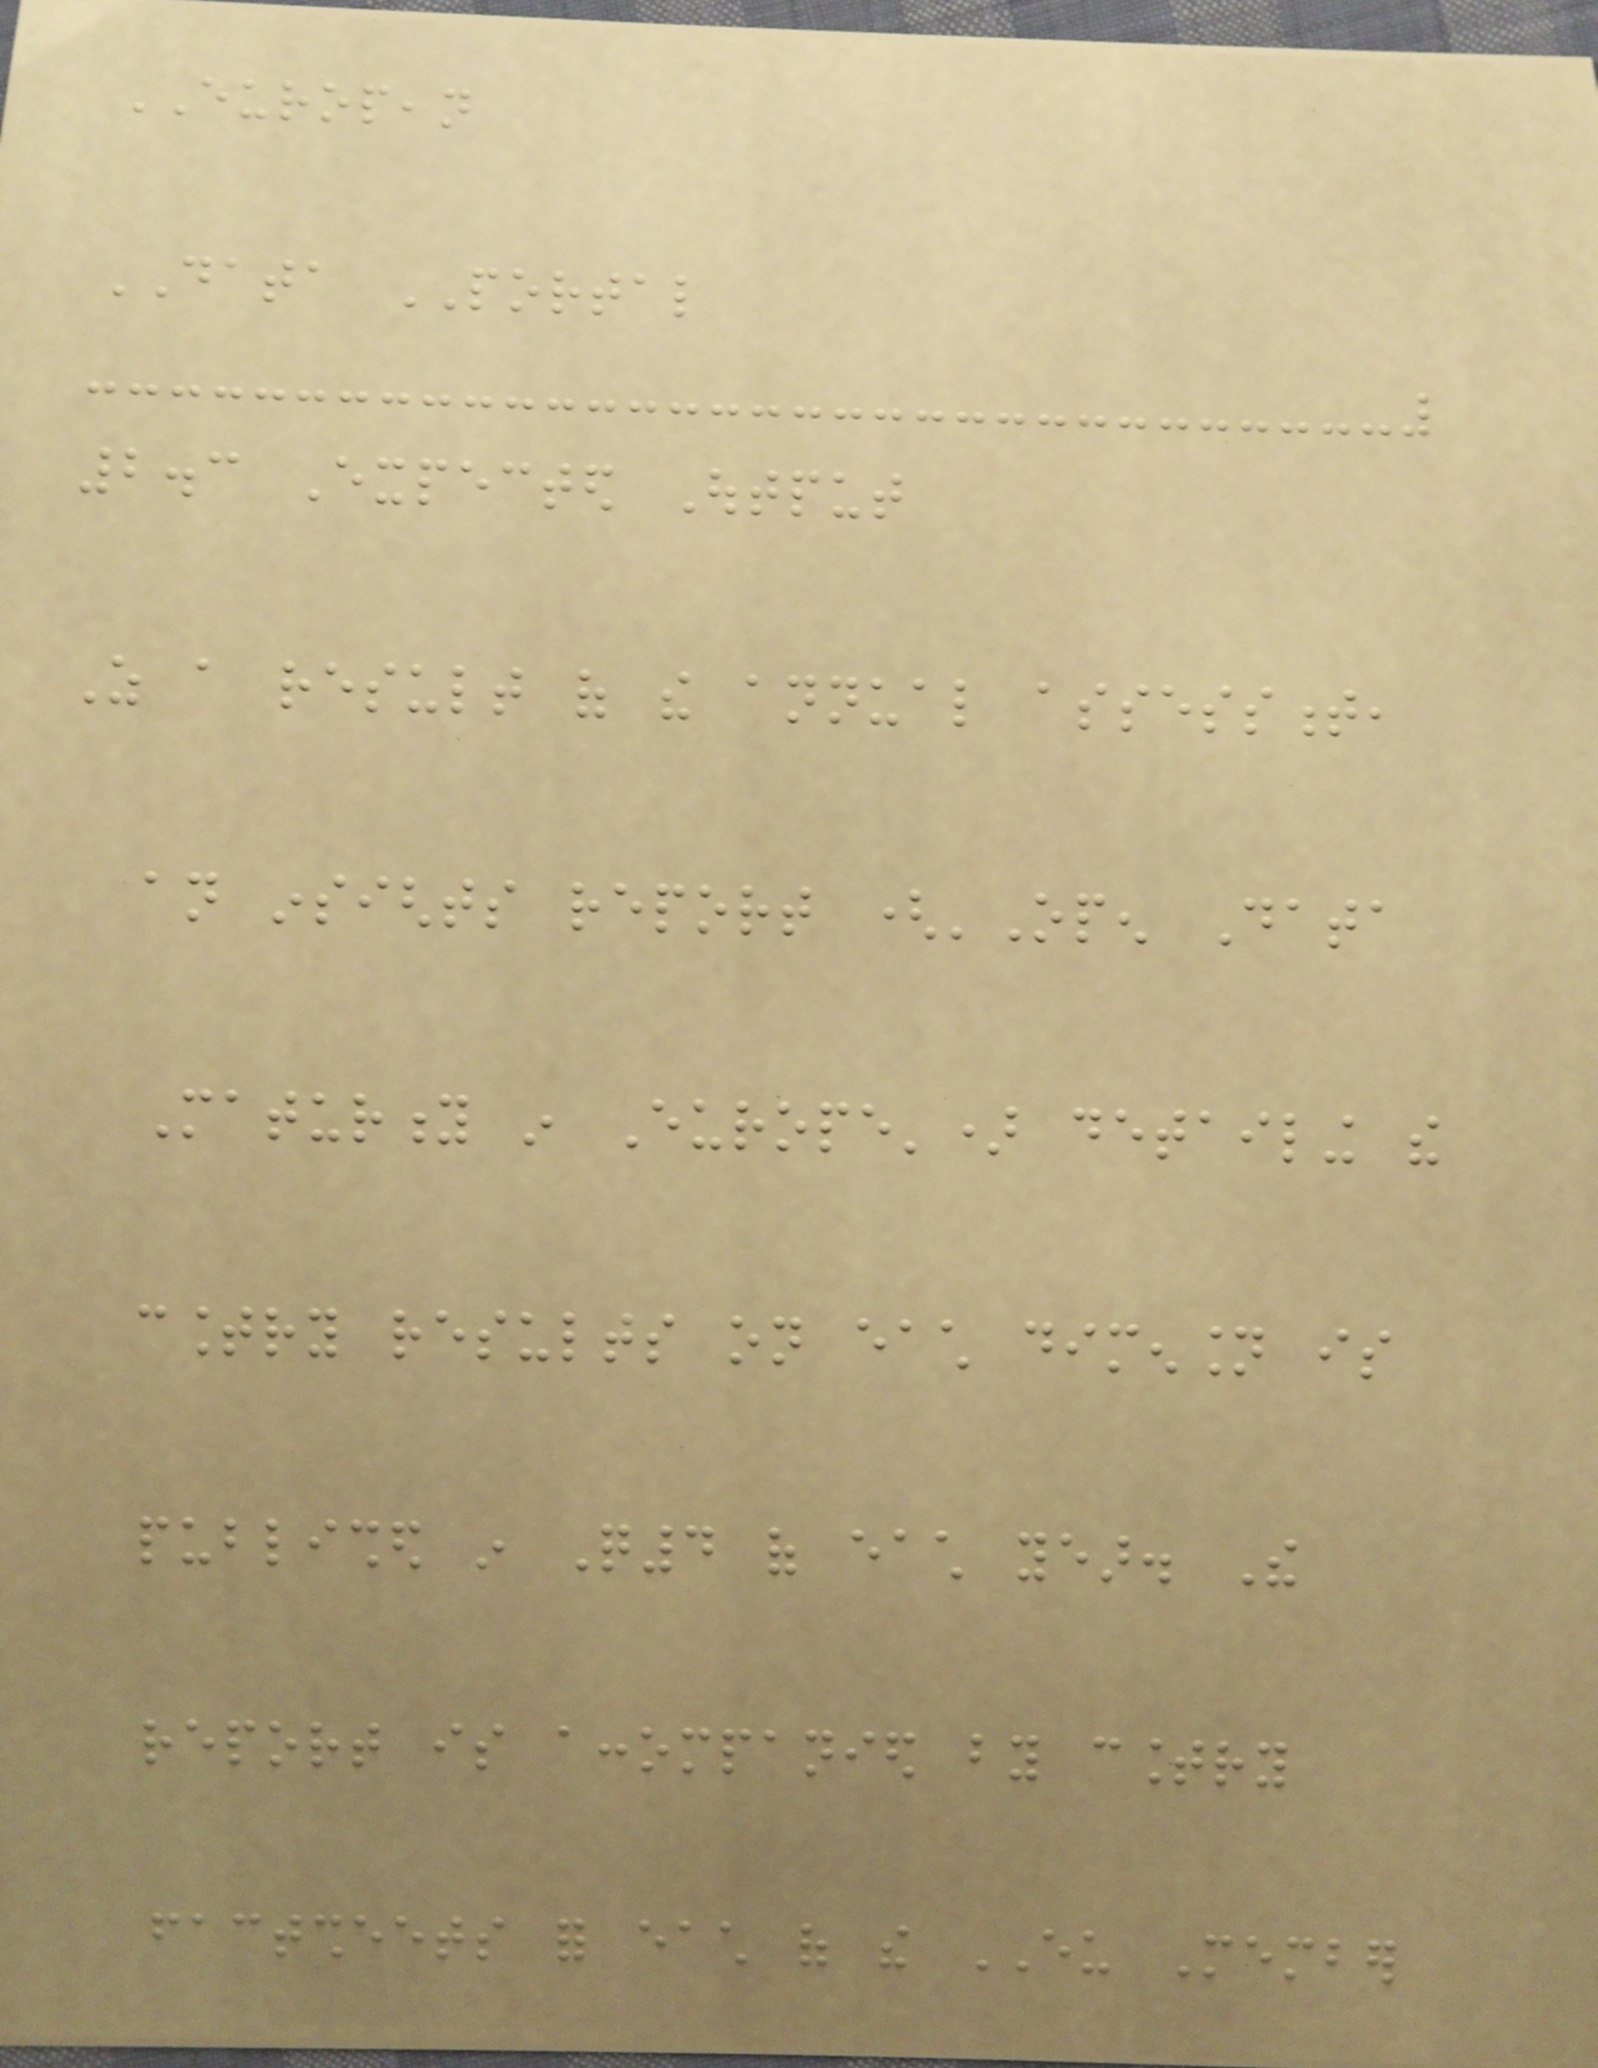EUROPEAN
DATA PORTAL
2.3 Expected Output
As a result of the annual assessment,
an insights report ('Open Data
Maturity in Europe') detailing the
country results on each dimension is
published in Q4 of each year. The
report is accompanied by country
factsheets for each of the EU Member
